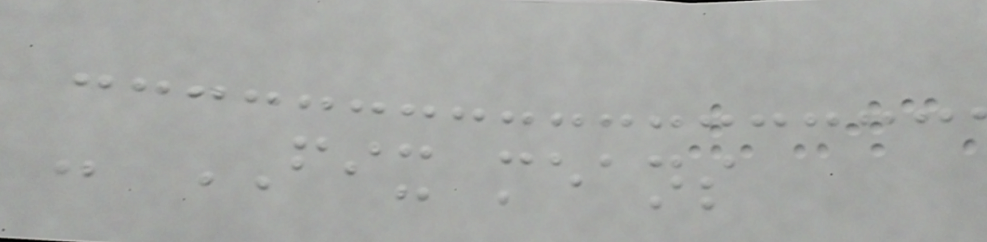- FIX means
